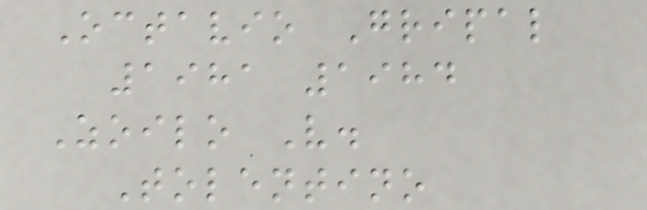Octavio Gripal
1981 1984
Zoilo V.
Tolentino
